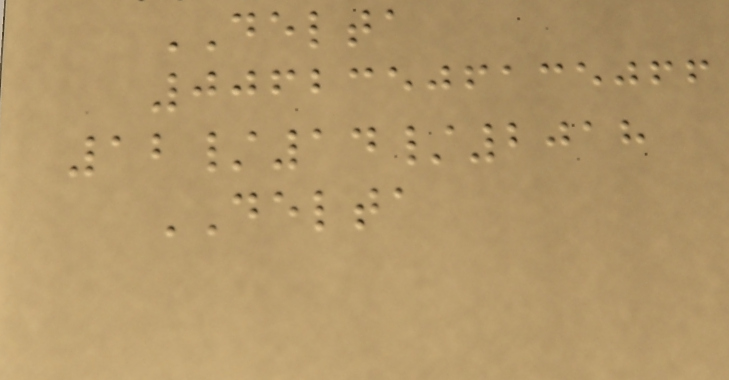DELTA
00623506135066
12/14/2018
DELTA
